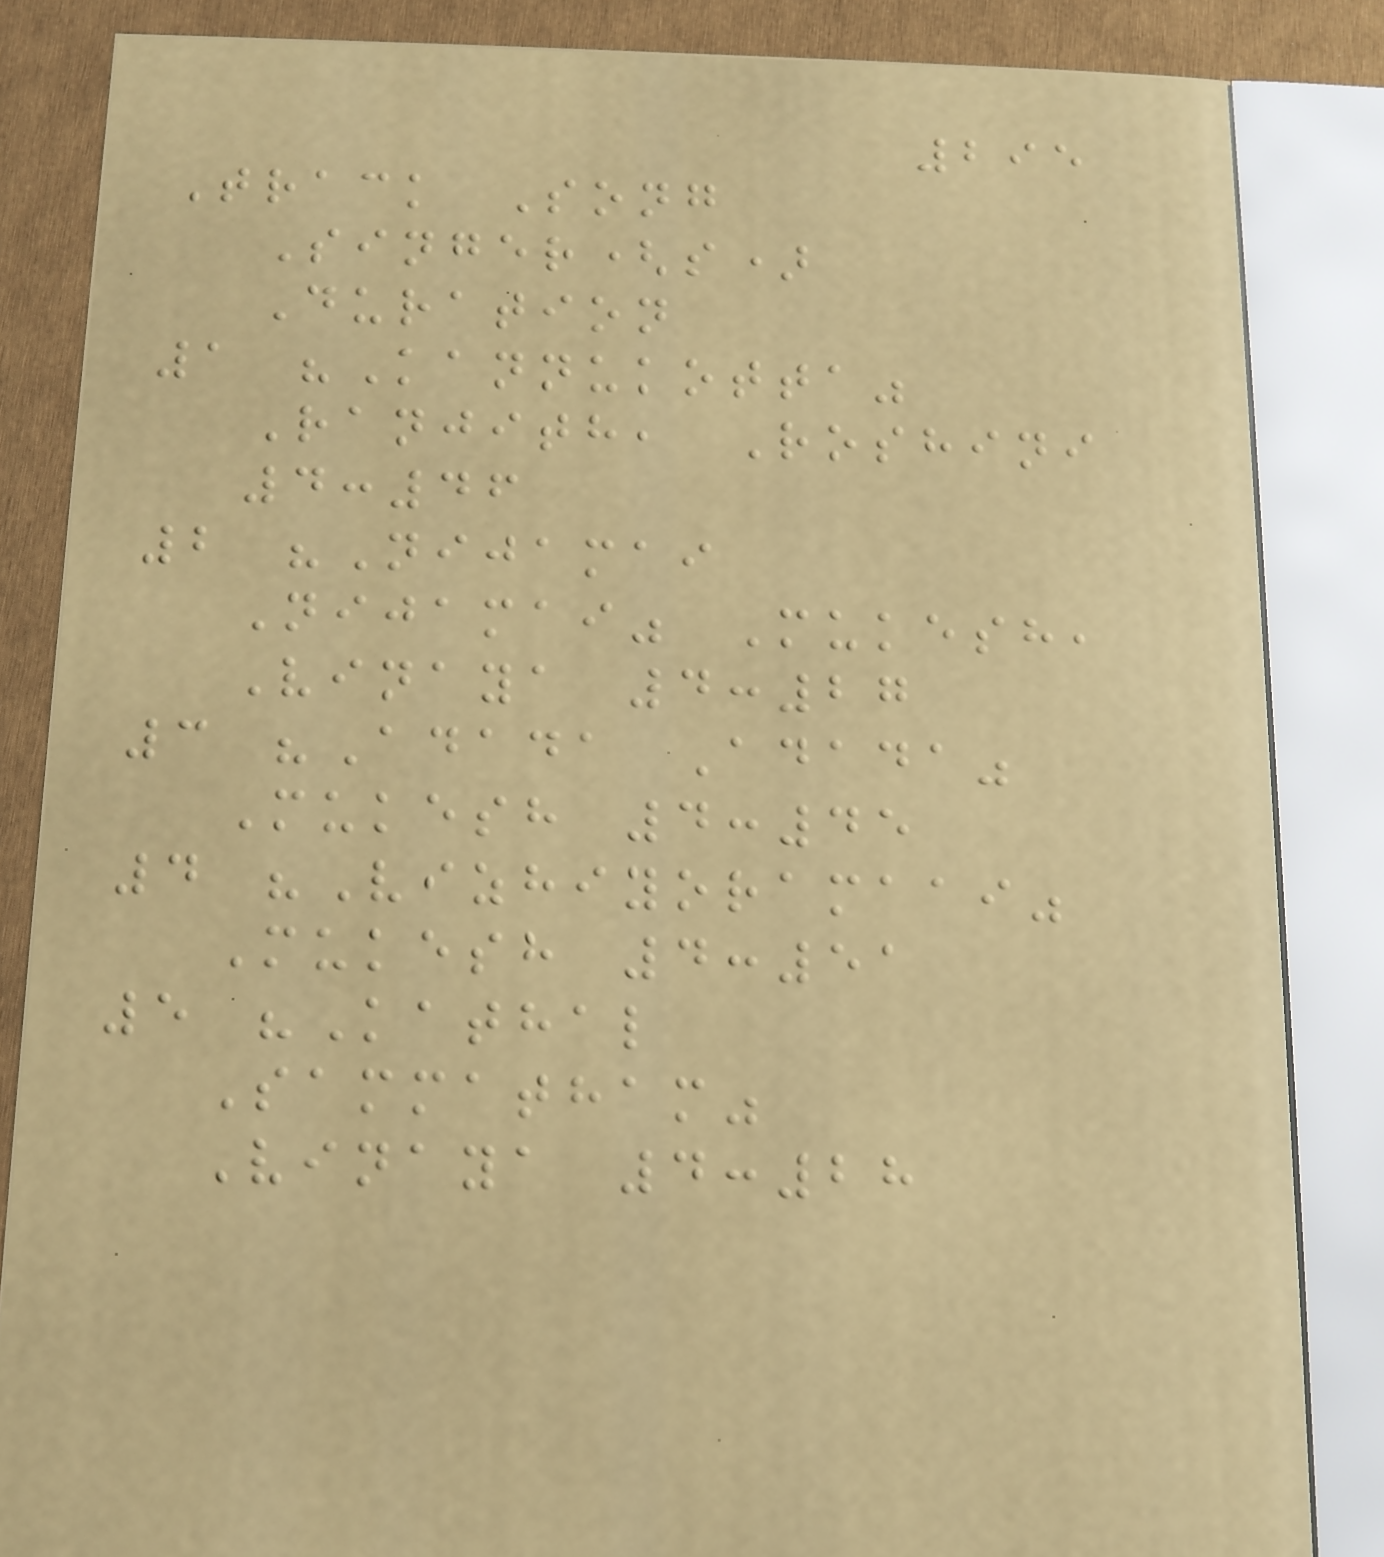295
Track Song
Singer(s)
Duration
1 "Kannukotta"
Ranjith, Roshini
4:46
2 "Nijamai
Nijamai" Mukesh,
Vinaya 4:27
3 "Adada Adada"
Mukesh 4:45
4 "Vizhiyoramaai"
Mukesh 4:51
5 "Kathal
Sammatham"
Vinaya 4:28
